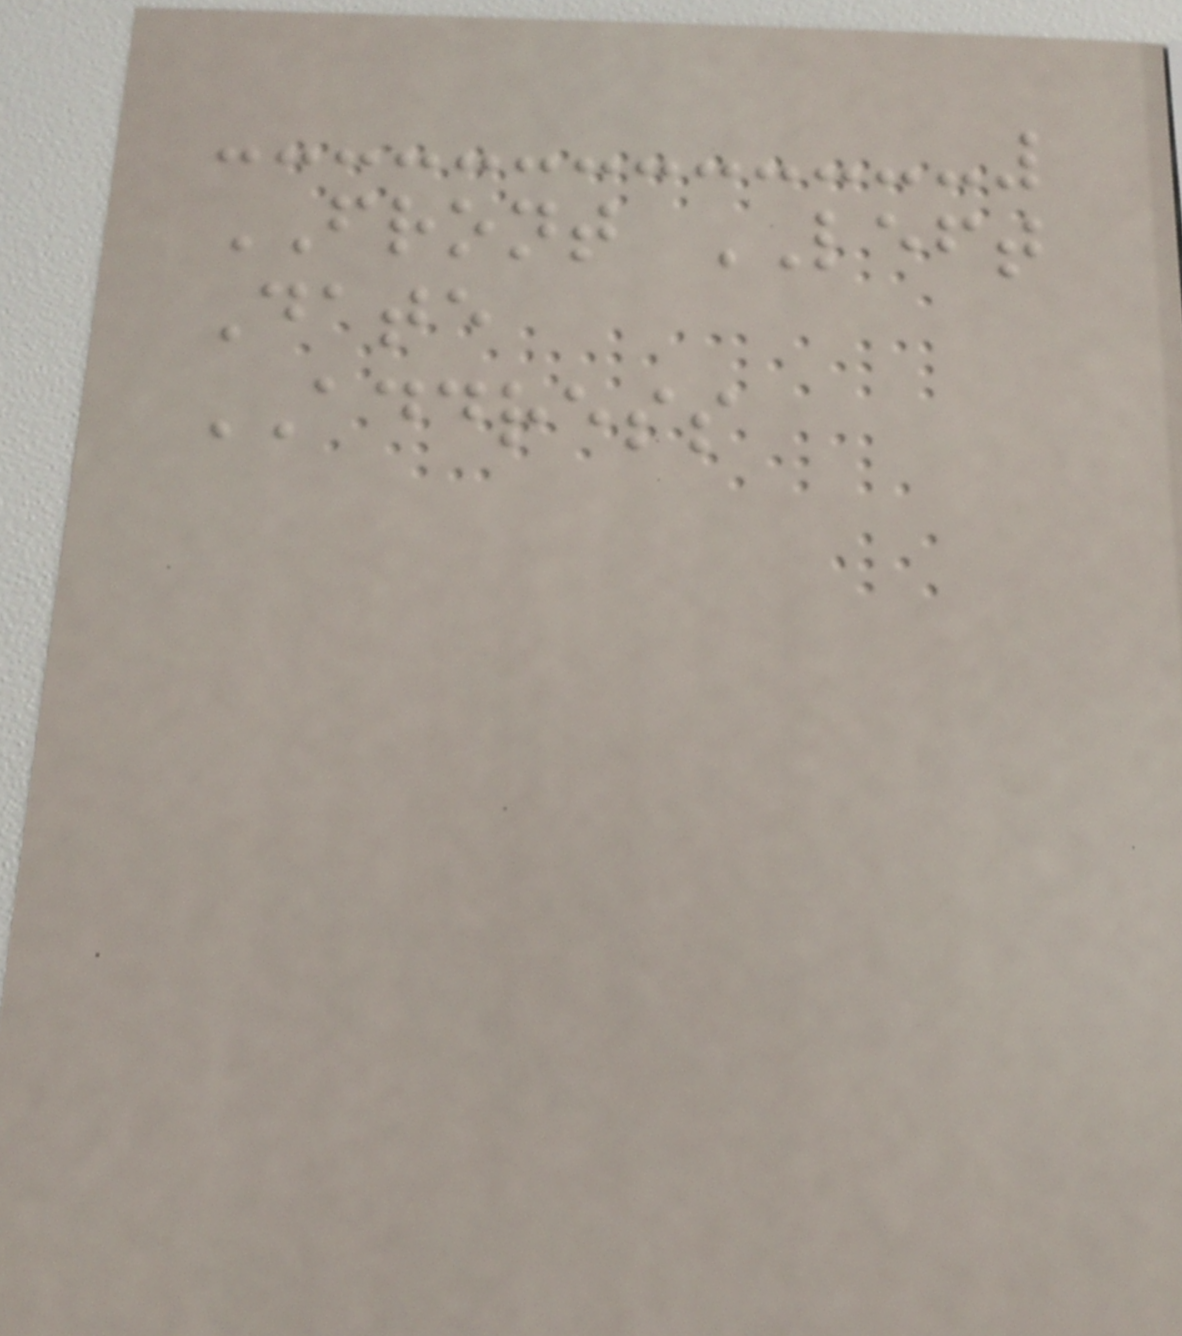FRONT LEFT
Date
ADDRESS
